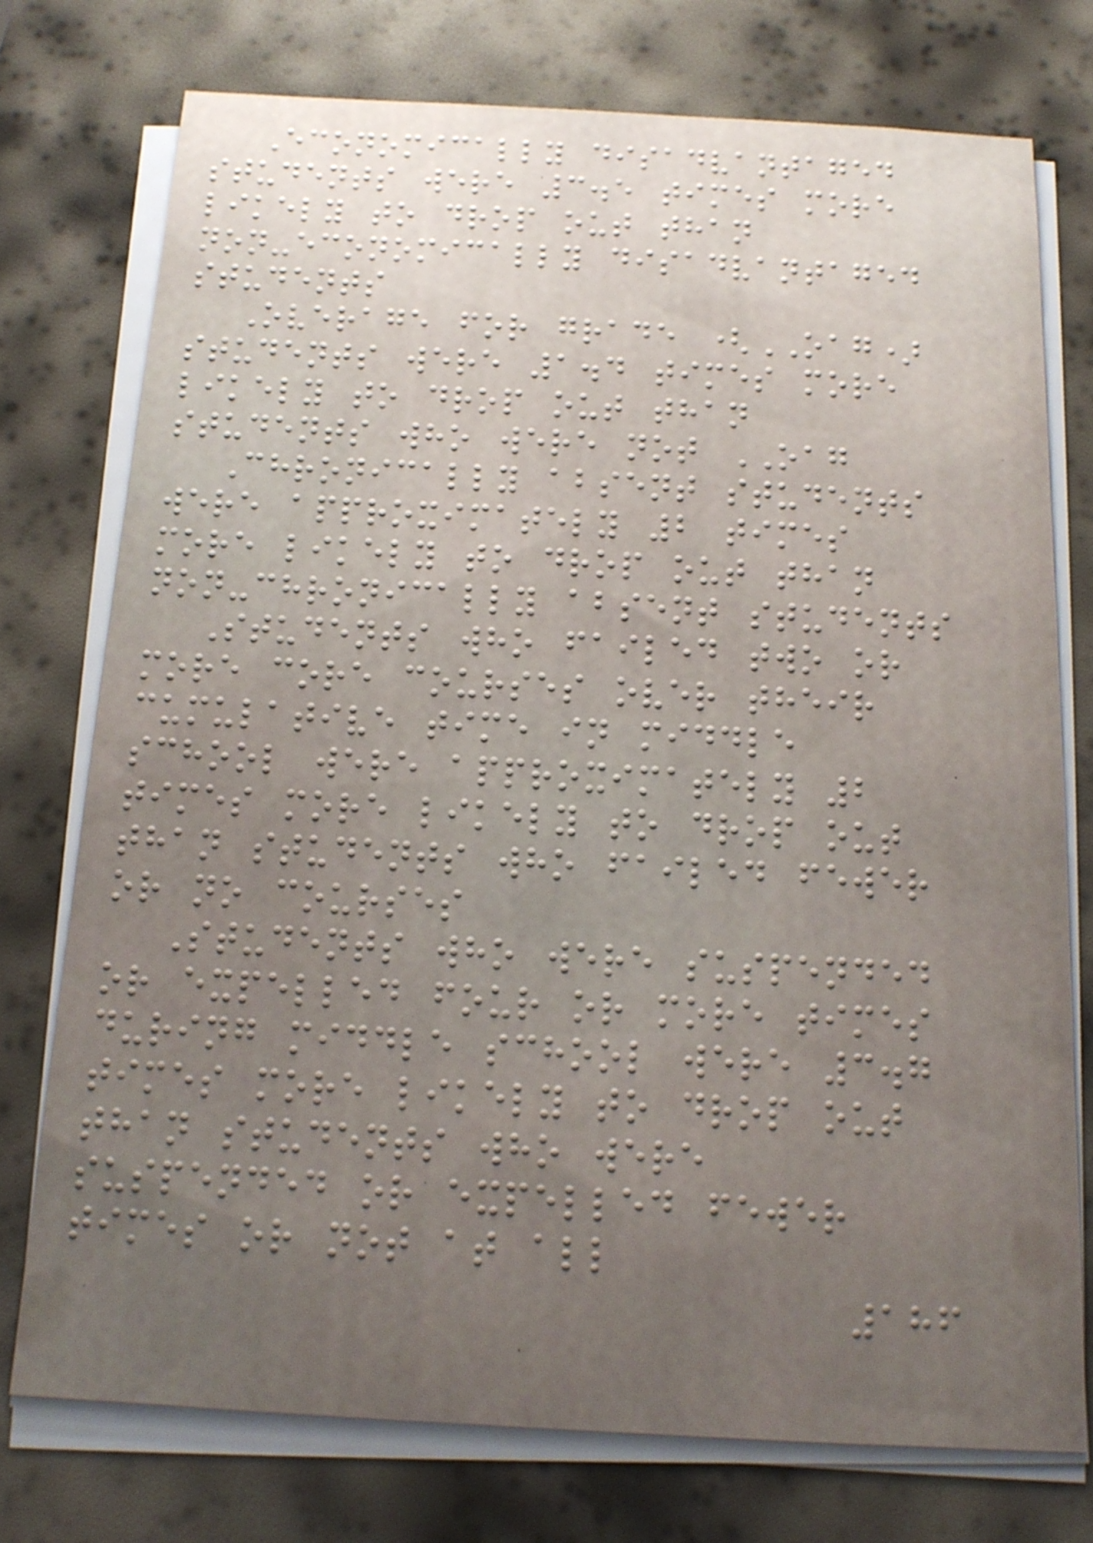Economically disadvantaged
students were 3.5 times more
likely to drop out than
non-economically disadvantaged
students
Overage for grade (OAG)
students were 1.4 times more
likely to drop out than
students who were not OAG
Chronically absent students
were approximately 2 times
more likely to drop out than
non-chronically absent students
Students who failed two or
more core courses over their
cumulative time in middle
school were approximately 2
times more likely to drop out
than students who failed fewer
or no courses
Students who were suspended
or expelled four or more times
during middle school were 3.7
times more likely to drop out
than students who were
suspended or expelled fewer
times or not at all
186
